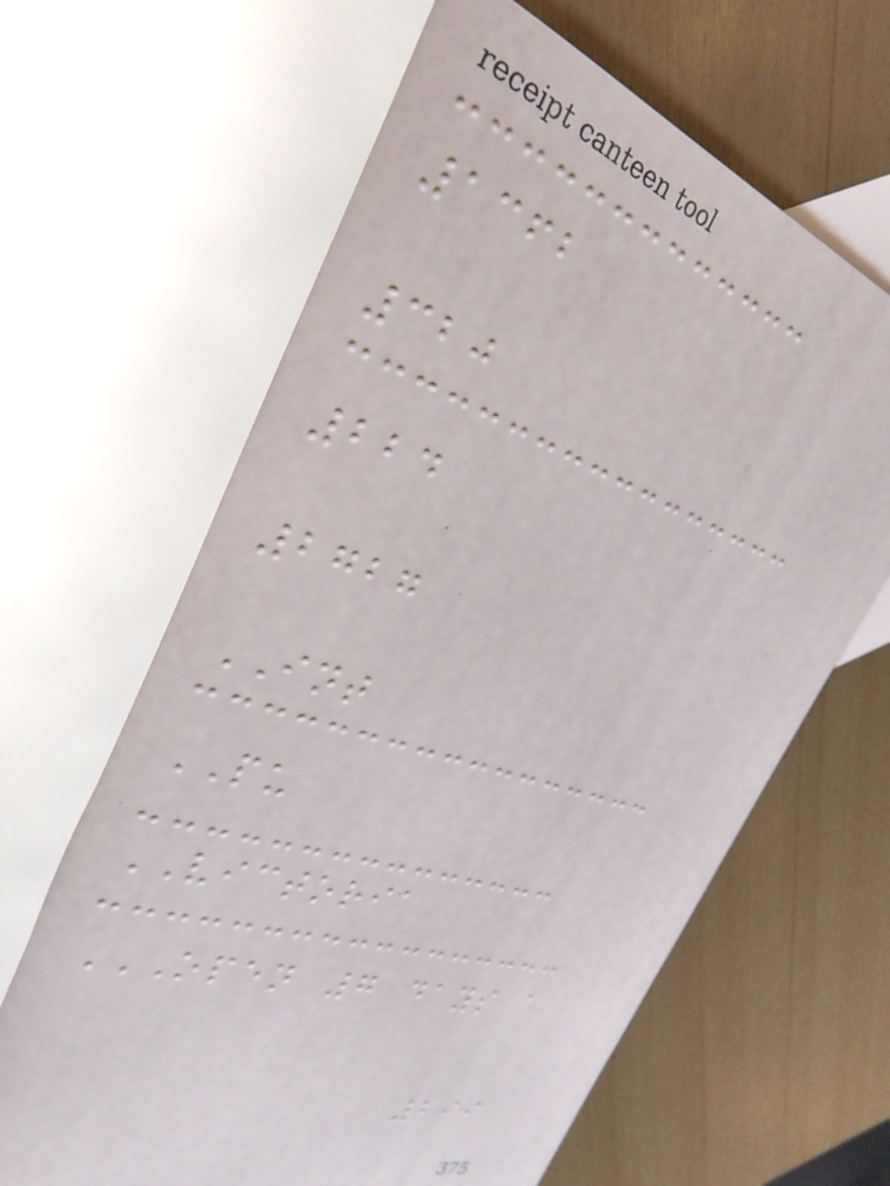1362
320
224
2727
INT
PU
VICTORIA
OPEN 7 DAYS A
299
